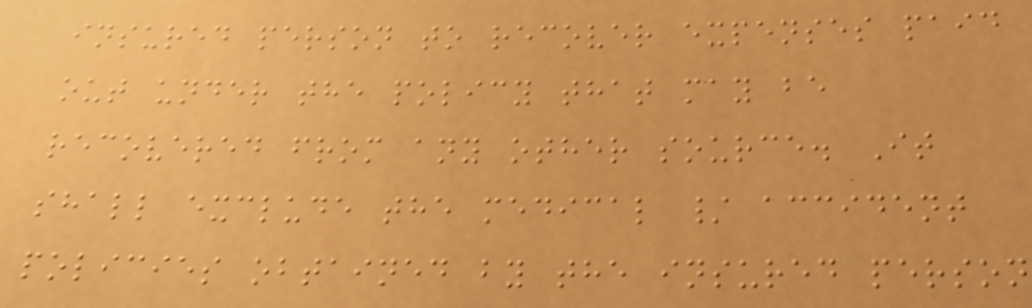insured person to recover expenses paid
out under the policy that may be
recovered from any other source. It
shall exclude the medical / accident
policies obtained by the insured person
